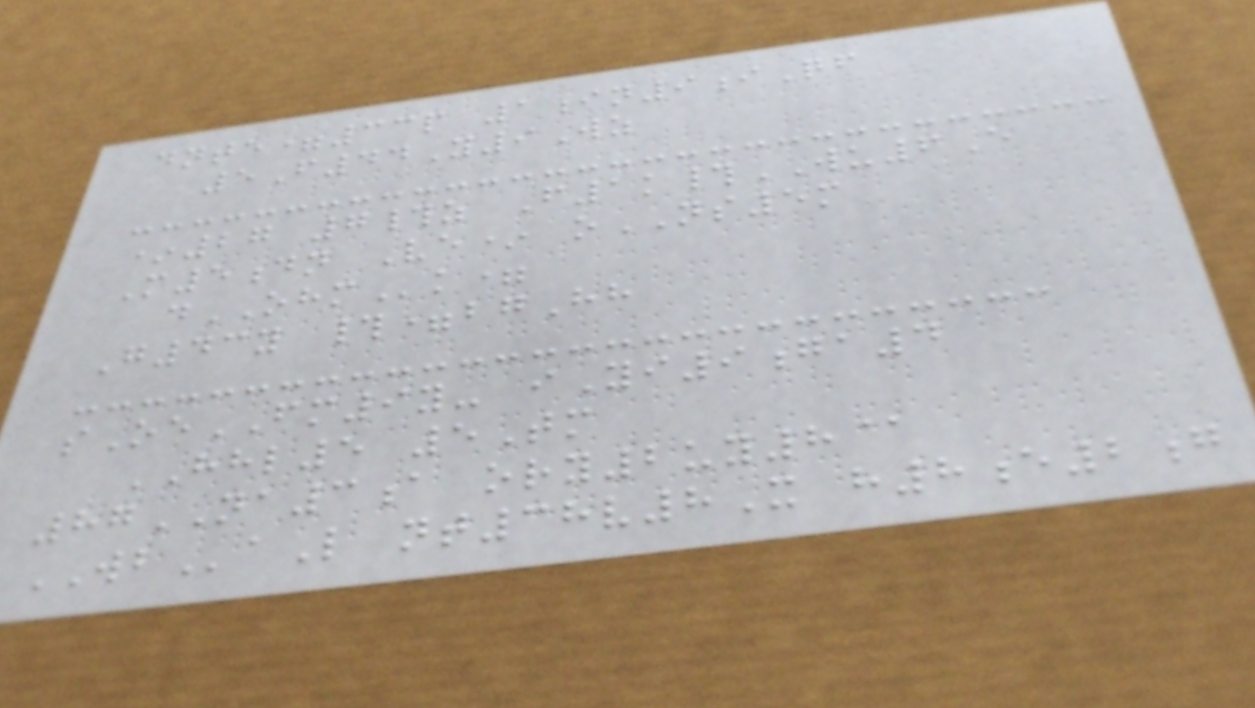dnte=33p 1in9iQf
5F44Y9Wz
*27 7#z F1k#WU6E
M5dn Ve* oNS5m
dOHMk=
G43y #=bgHh
sOeFM9y- iYi9ga4
HHL5 5Tm
87NA3a ory2uy8@
WBaL nt38v8X h8e2g
